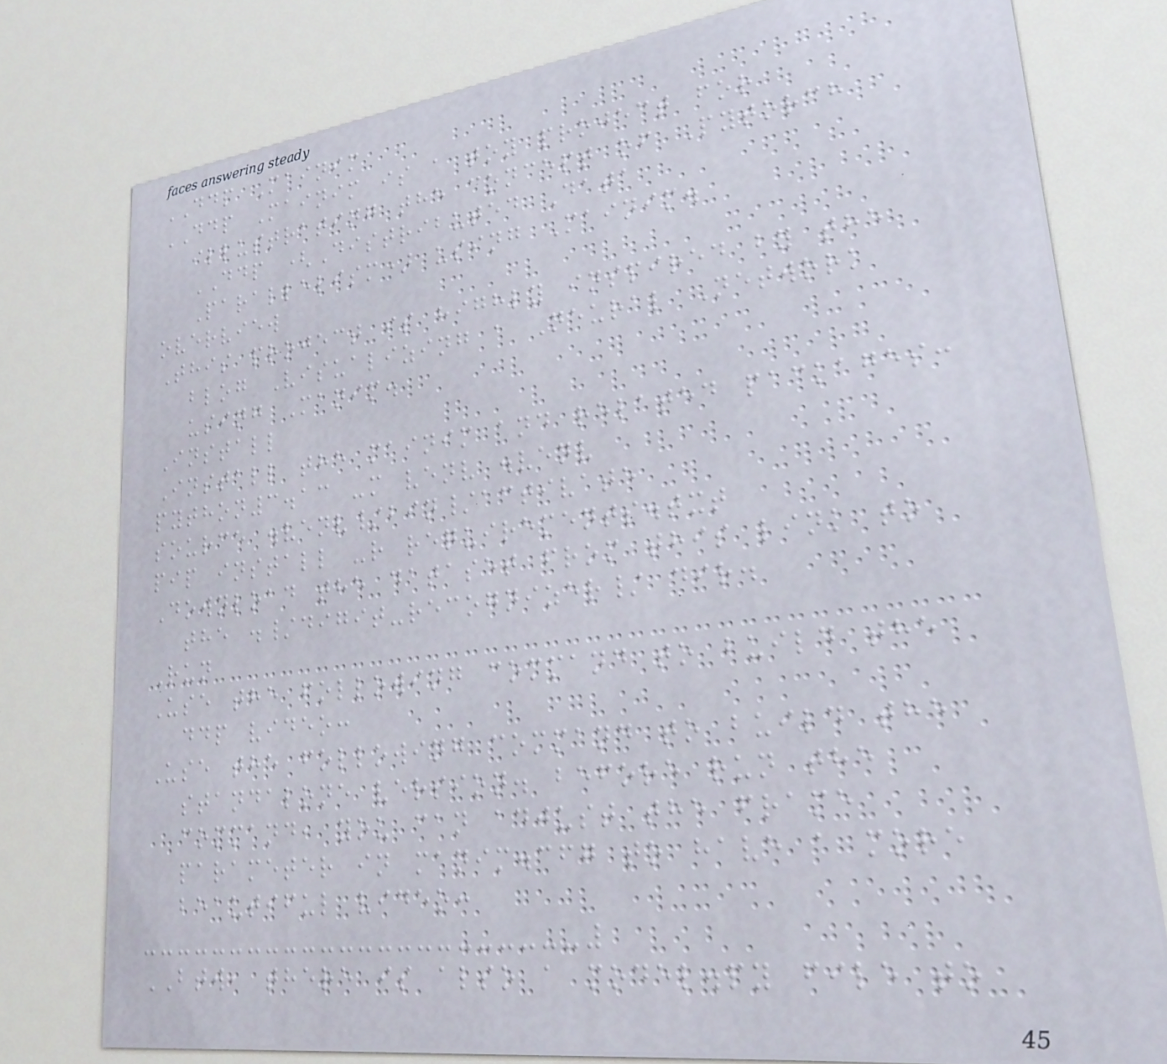DDP Mainim
DDP Mainim is a toy project for
illustrating the concept of Pytorch
DDP (Distributed Data
Parallelism) using Mainim.
overview
This project is highly inspired by the
blog Visualizing a Neural Network
using Manim.
Install
Install the mainim and related packages:
python3.13 -m venv .venv
source .venv/bin/activate
pip install -r requirements.txt
Download the dataset from this link to
the ./digit-recognizer/ dir.
Run
Use the following command to build the
ddp video:
Use the following command to build the
standalone version. before run the
command, you can adjust the frame
parameter in manim.cfg to have a more
beautiful video:
BTW, there is also a model.py file to
